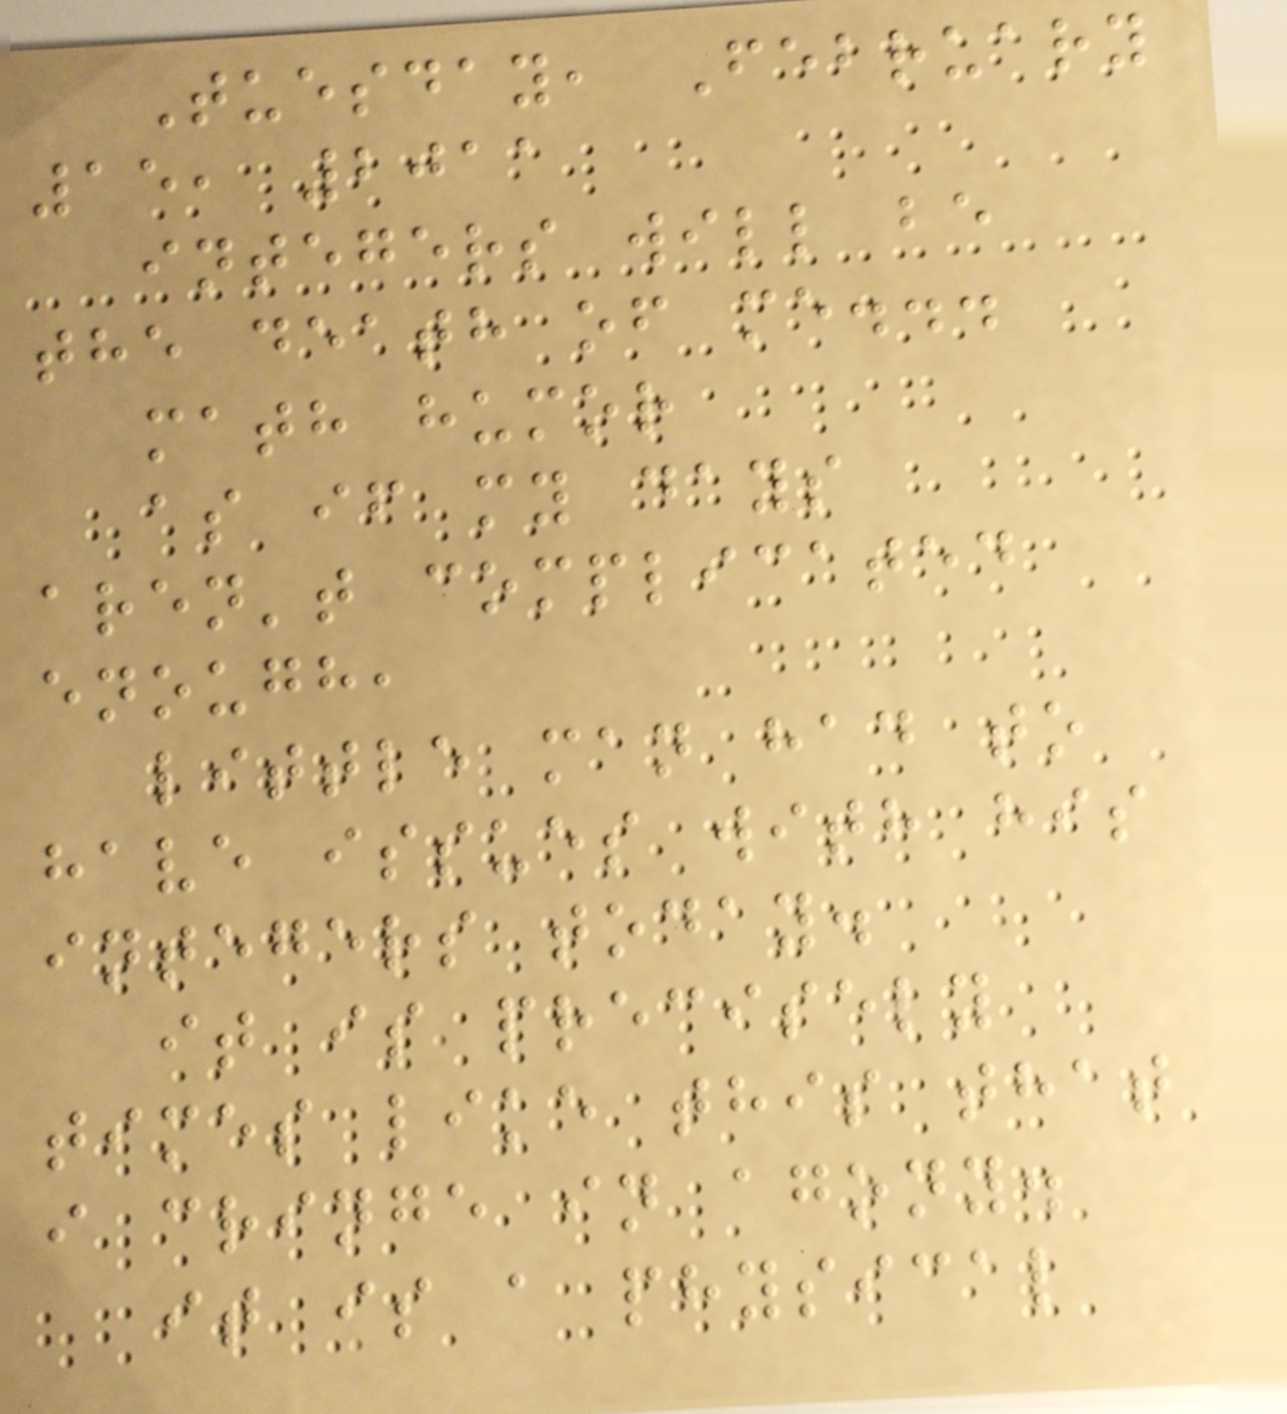Tuesday, February
15, 2011
integers will be
the death of me...
math humor
as if my days
aren't complicated
enough,
little man had to
have issues with his
integers today.
it is precisely
times like this that
i cringe in agony.
it is a physical
